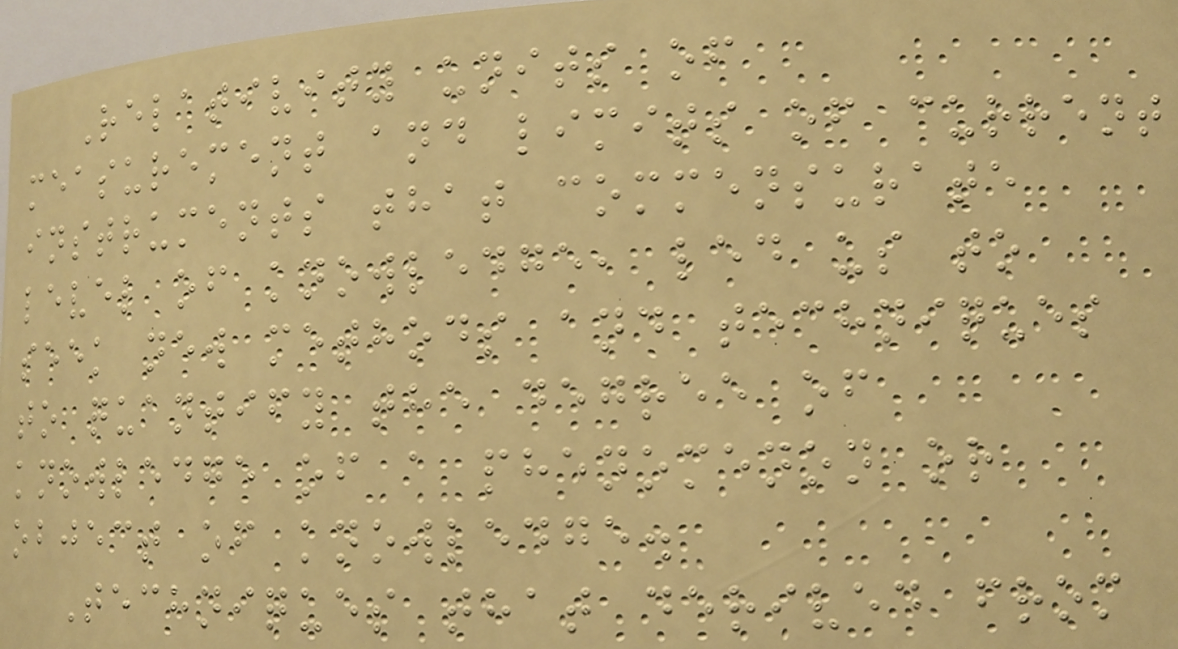Relativity units of
measurement and limits of current
instruments that commensurate
level of knowledge, led us to
seek new methods and techniques
to quantify the degree of
knowledge of a phenomenon or
object of knowledge.
Techniques that derived from
